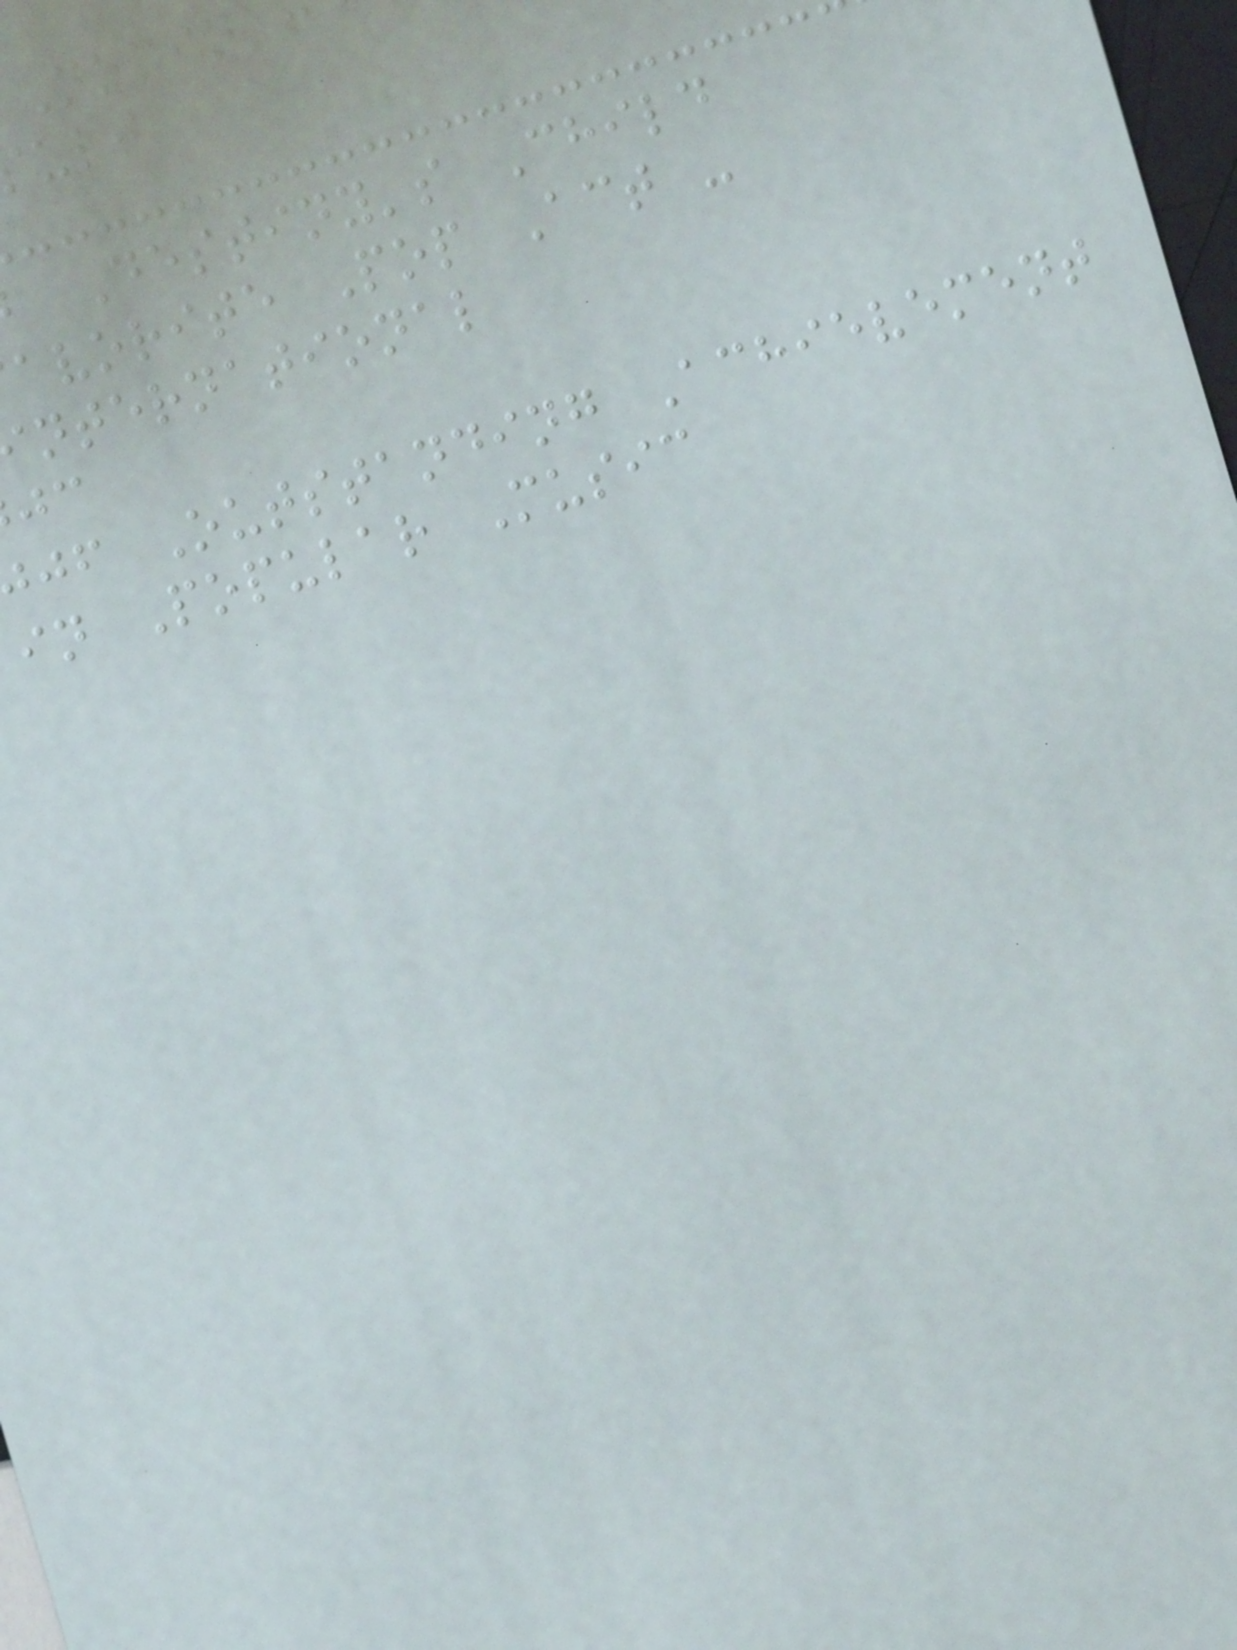Destiny's Child
avorite Pop Act -
nternational
jf Outstanding Achievement
in Popular Music
